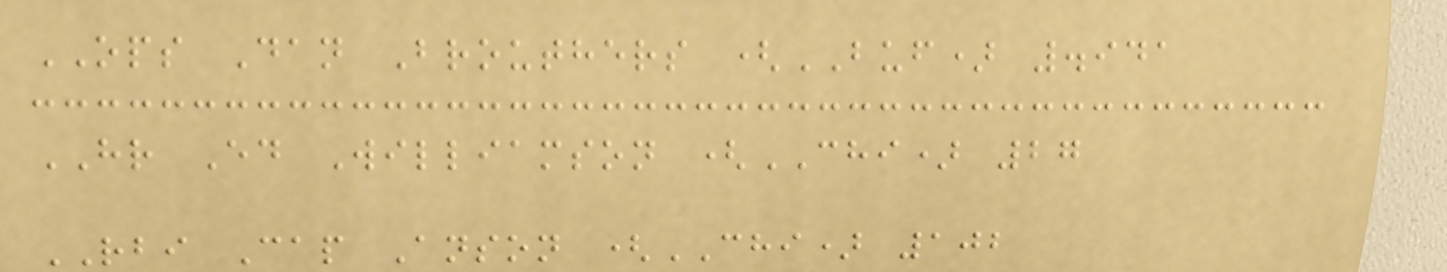OPS Dan Brouthers (BUF) .941
HR Ed Williamson (CHI) 27
RBI Cap Anson (CHI) 102
